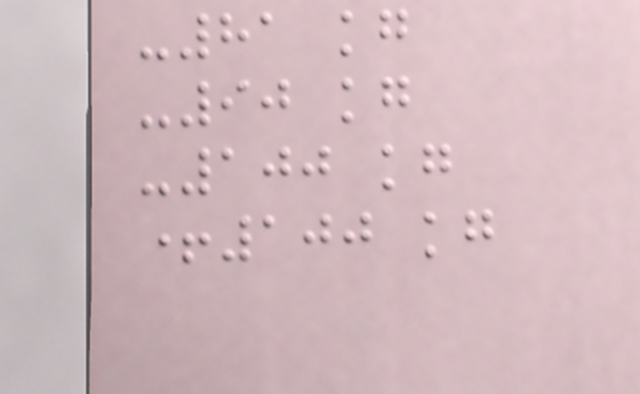-81 kg
-90 kg
-100 kg
+100 kg
